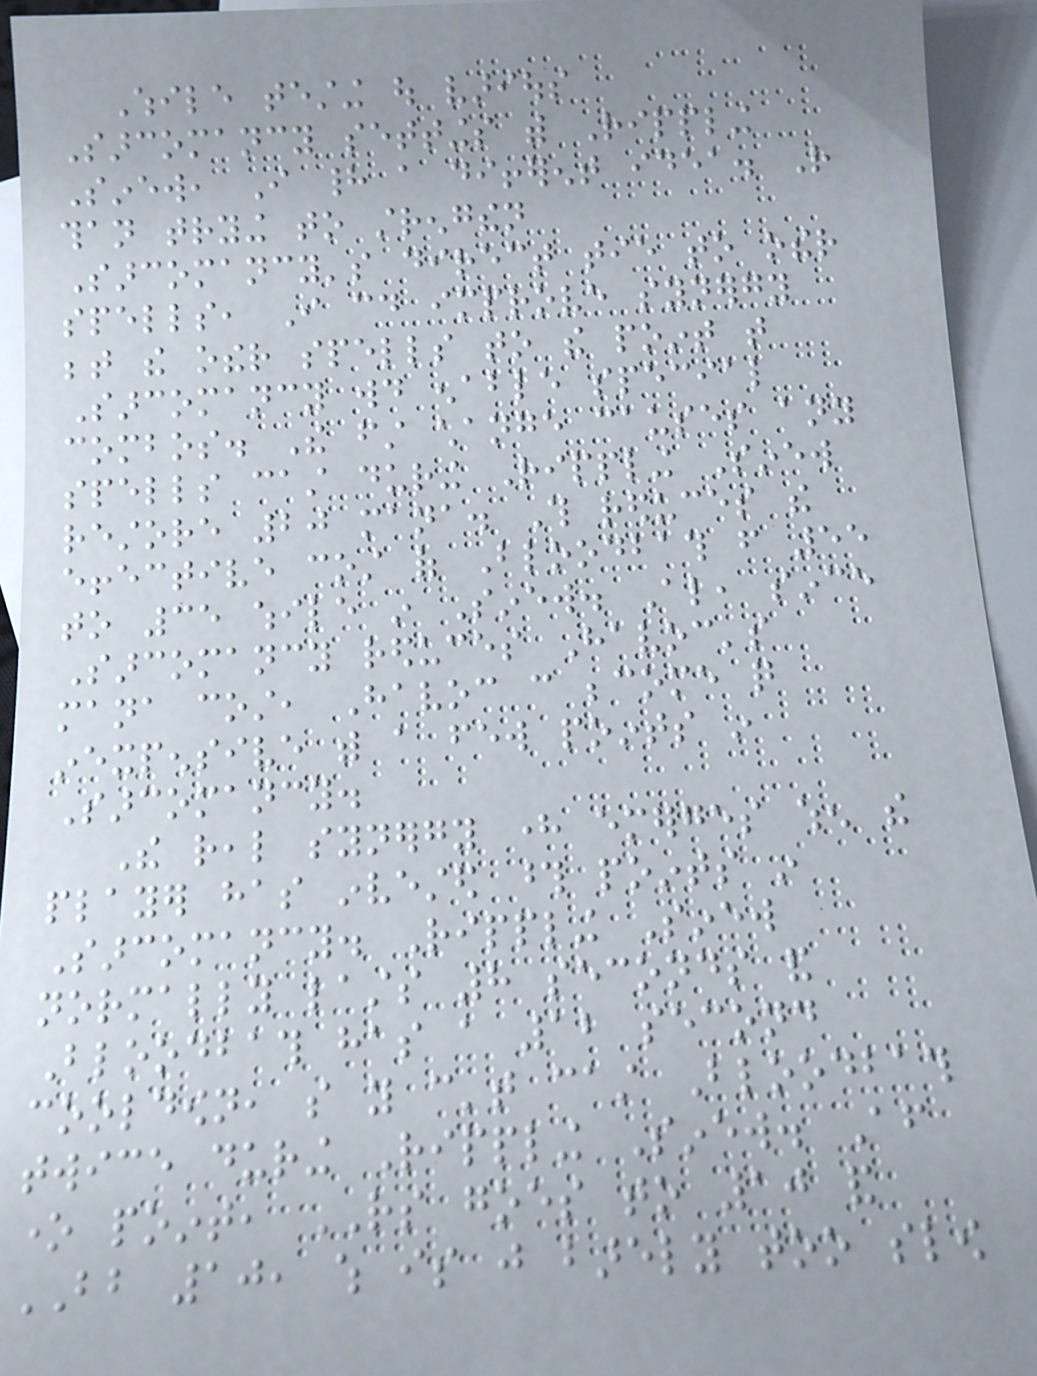While testing out various
Sarcomancy settings with Rippling
Sinew, I had a different idea. Rather
than trying to strengthen
Sarcomancy's direct tie to other
spells, I could improve synergy
between the other spells to the point that
Sarcomancy would enable special
combos. The first change causes any
spells cast during Rippling Sinew
restore 20 mana. This reduces the
effective cost of Bloodbath from 55
to 35 while in Sinew. Also, since
Sarcomancy reduces Havoc's
mana cost, Havoc can become quite
inexpensive with a few points in
Sarcomancy.
The real synergy here emerges when the
player has invested those points in
Sarcomancy. Rippling Sinew
normally lasts 8 seconds and
Bloodbath has a 12 second
cooldown, so you can't cast Bloodbath
twice during Rippling Sinew. After
one point, RS goes to 10 and
BB 10, which is just barely too slow
